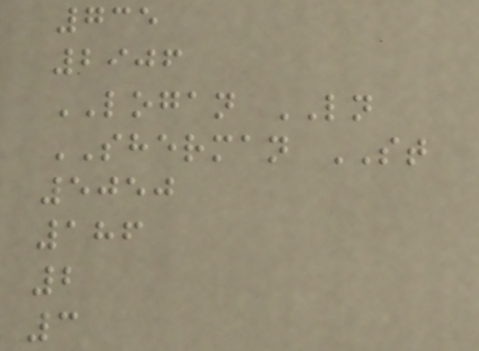735
2906
LOGAN LN
SHERMAN ST
5050
186
2
3
